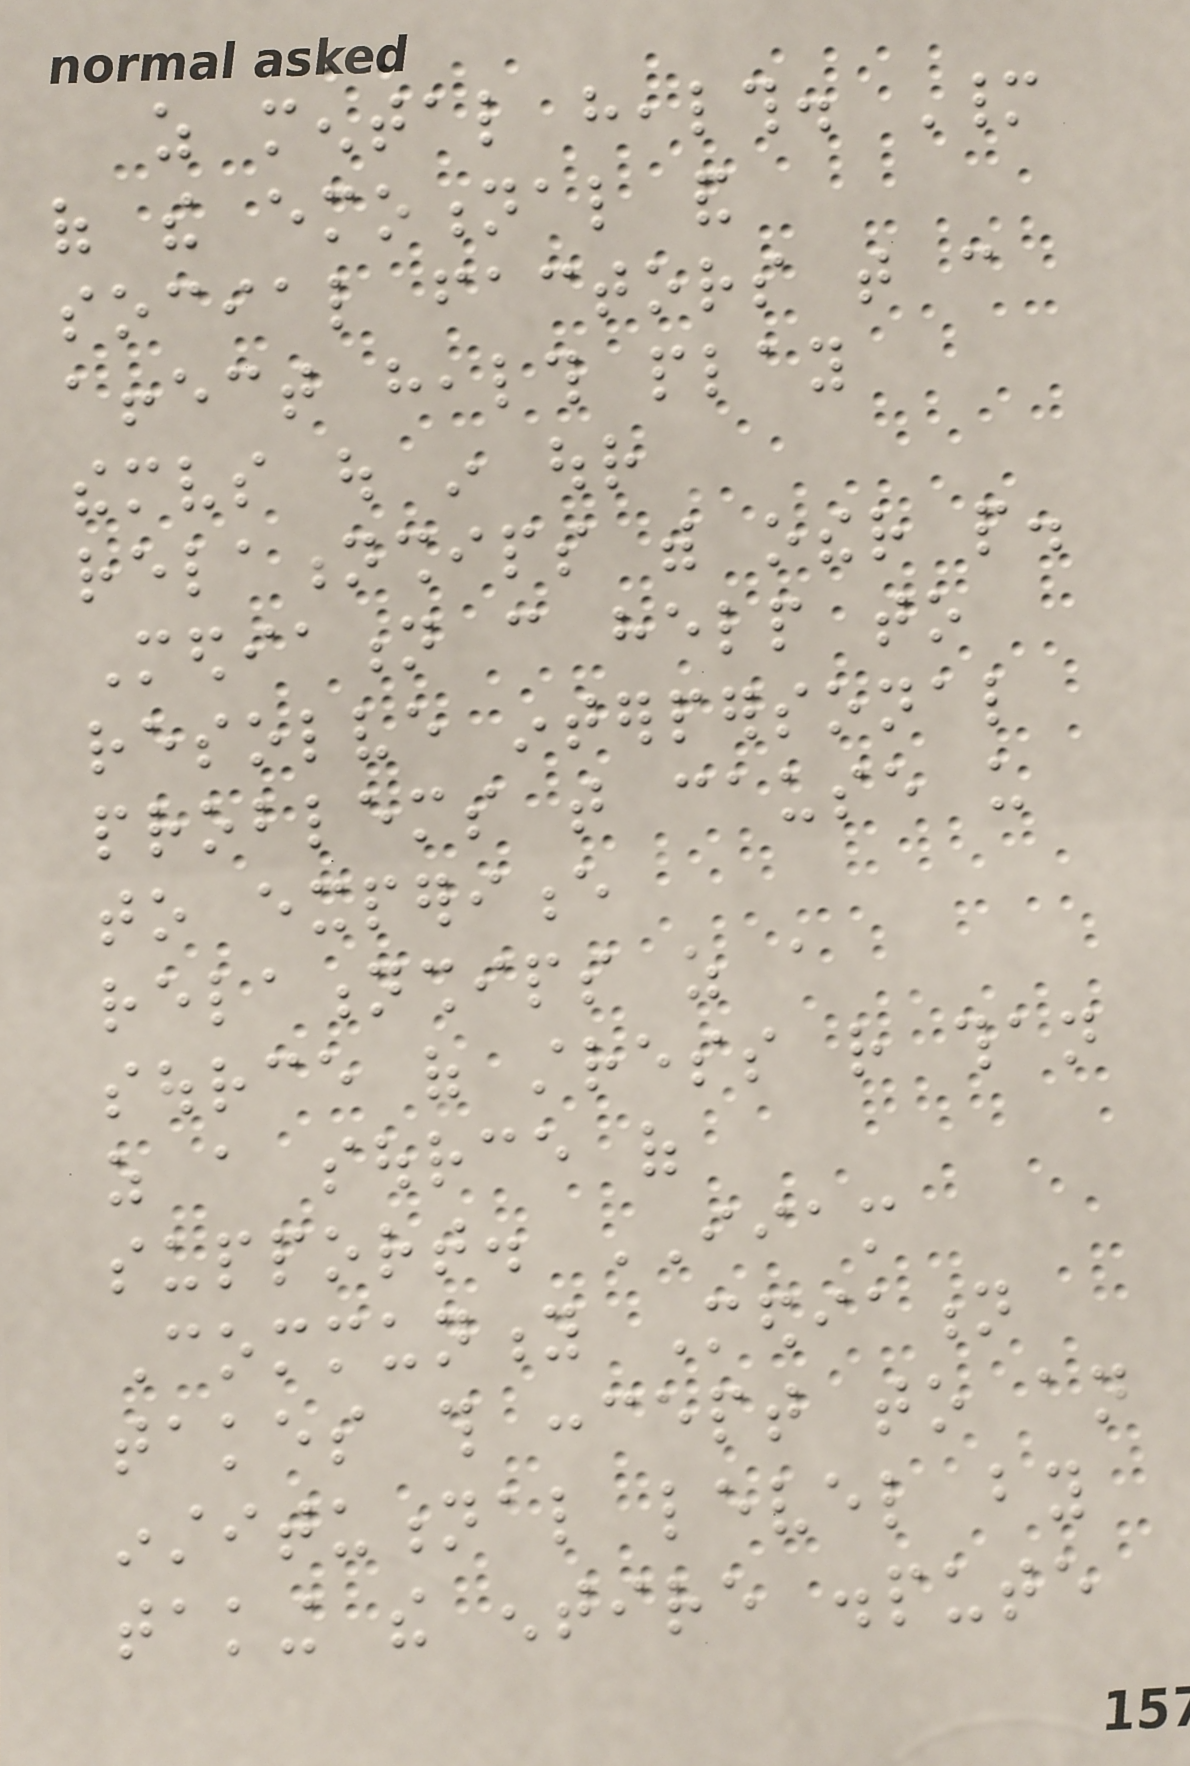as mental health. Many
of the emotional and
social factors that can
affect health play
themselves out in our
relationships with other people.
Mediation can help to
resolve interpersonal
problems that cause us
to experience
relationships as a
source of stress rather than
as a source of
support. IIAM
Community Mediation
takes this concept to an
institutional level by
taking the entire dispute
